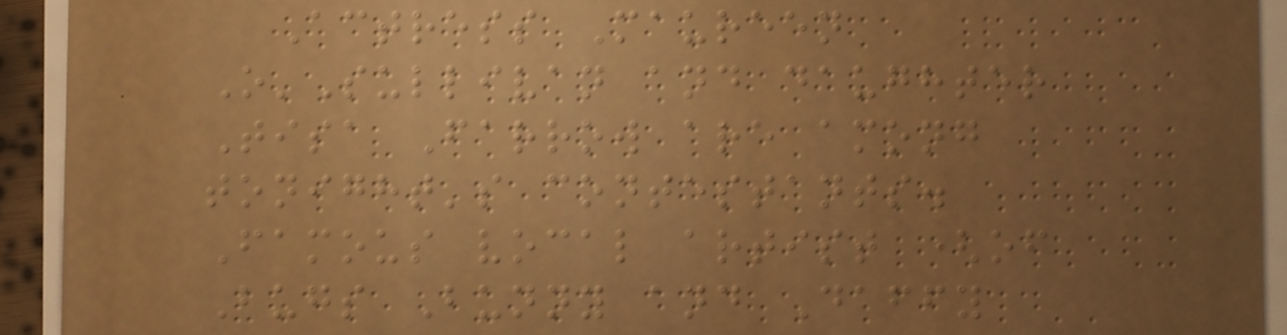Actress Maureen
O'Sullivan and daughter
Tisa Farrow are among
tonight's contestants.
Famous vocal artist (of
Bugs Bunny and Daffy
